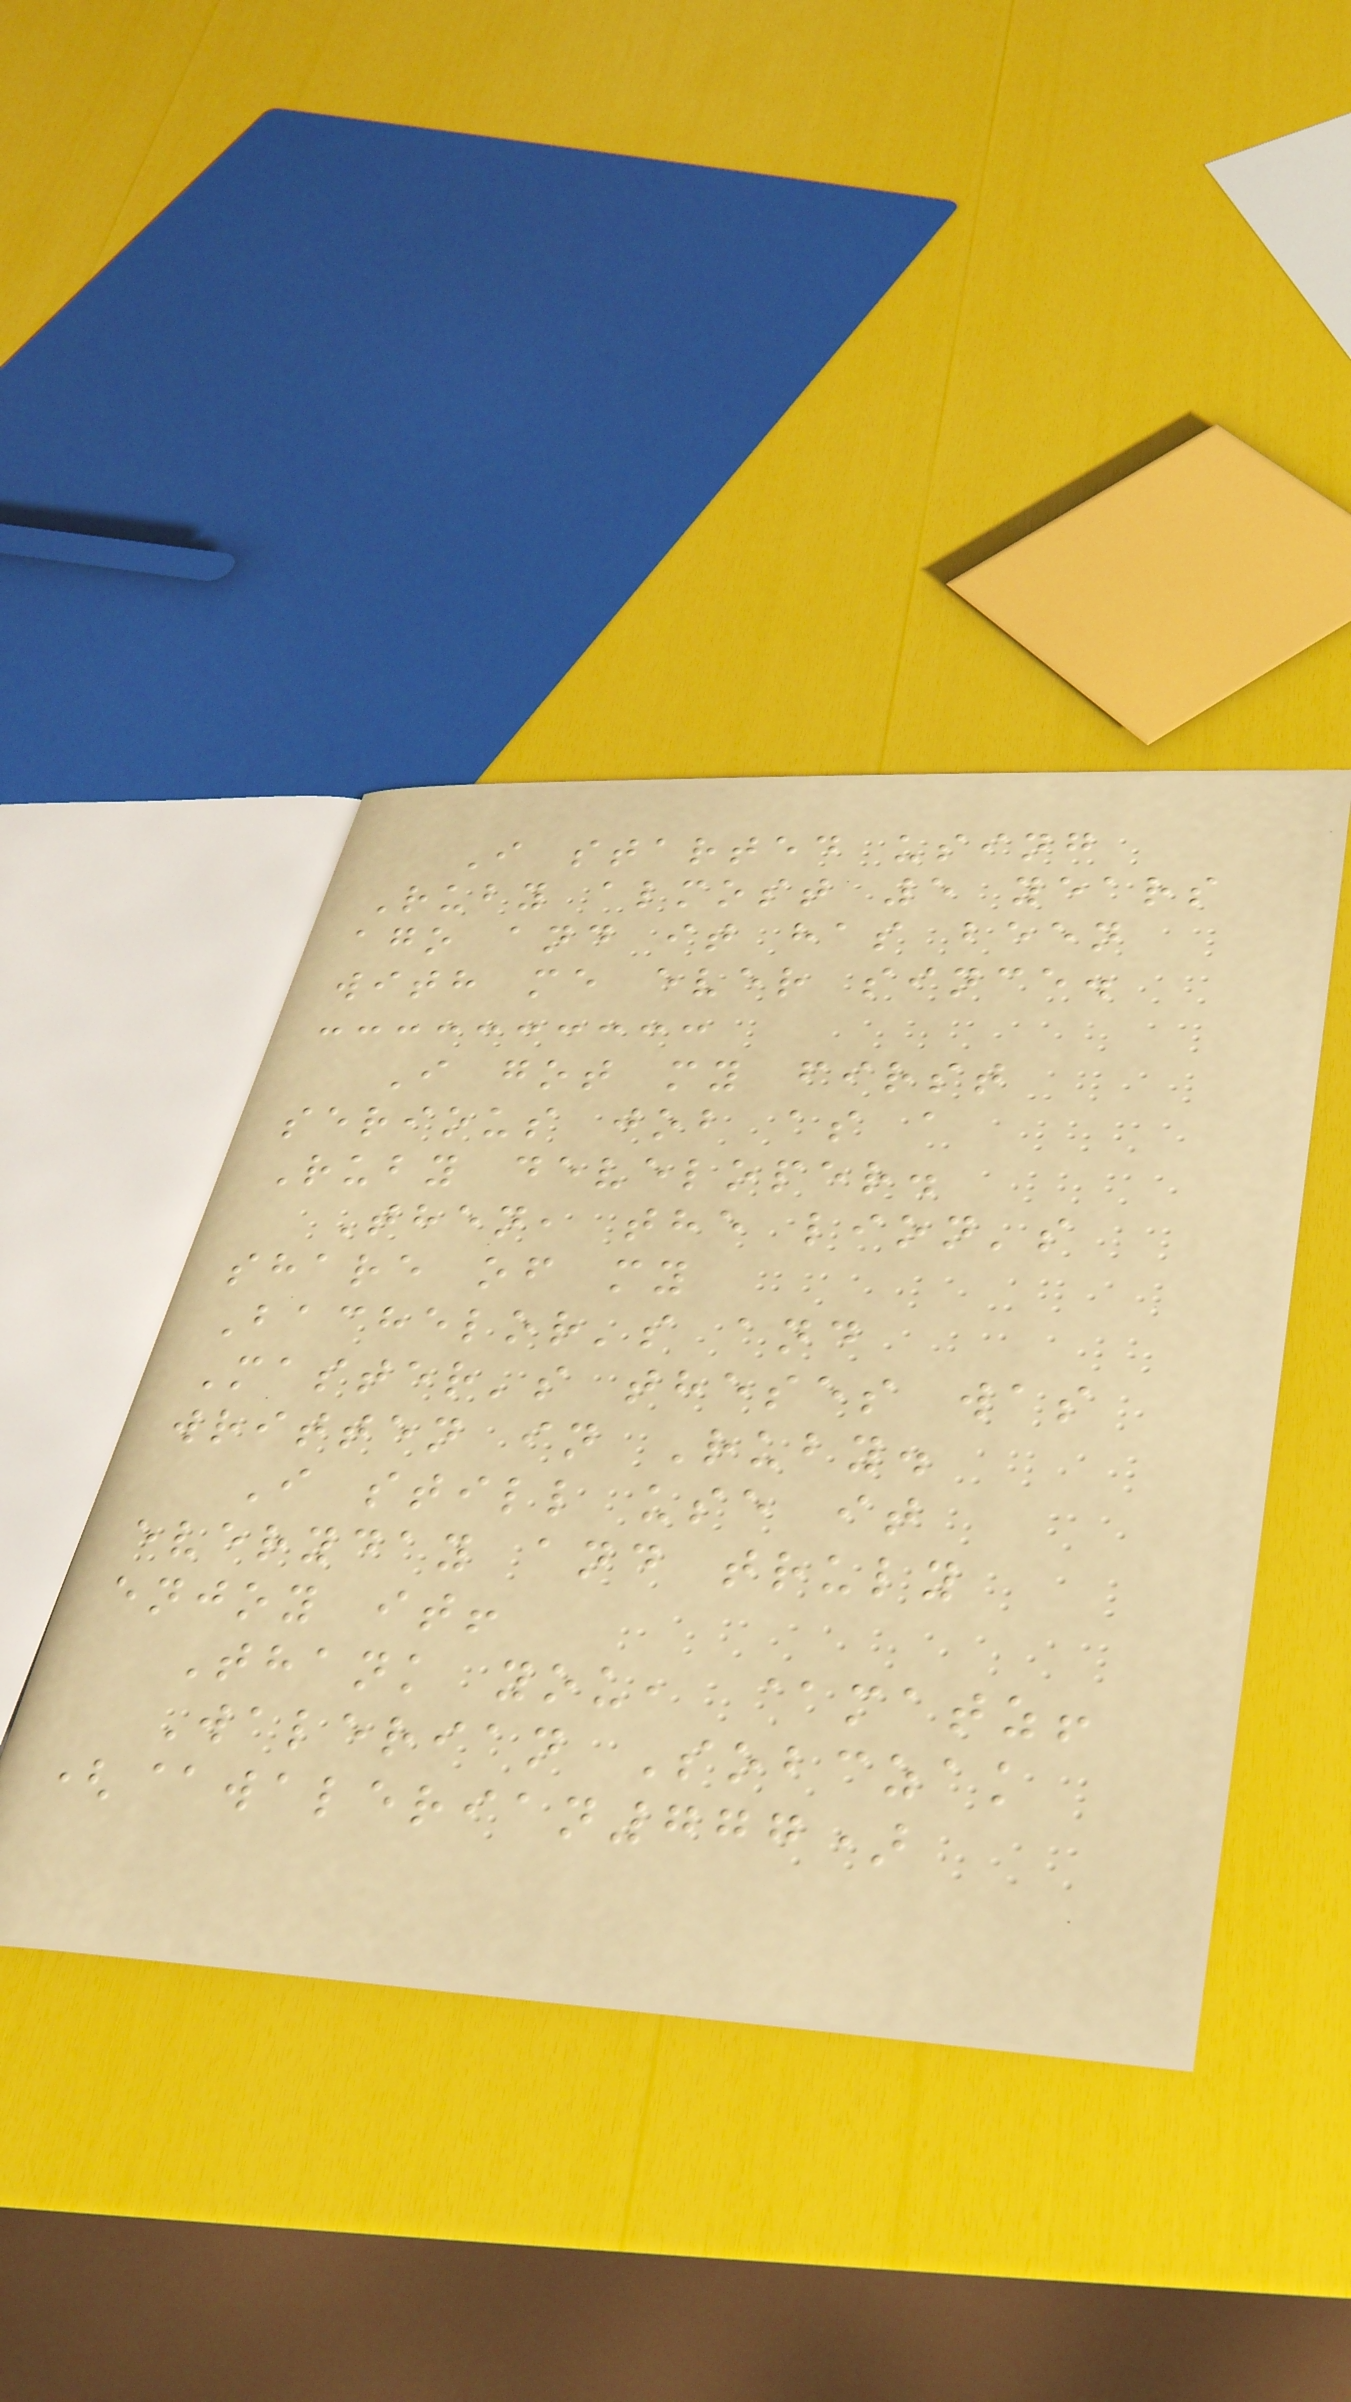I started using
Ruby almost 5 years
ago and it has been
with me ever since.
I got my first
serious job as a
Ruby developer.
Then, the lion's
share of my
Bachelor's and
Master's theses was
written in Ruby.
I still use it
everyday and truly
enjoy it!
Thank you, @matz!
Walerian Sobczak
(@walerian777)
